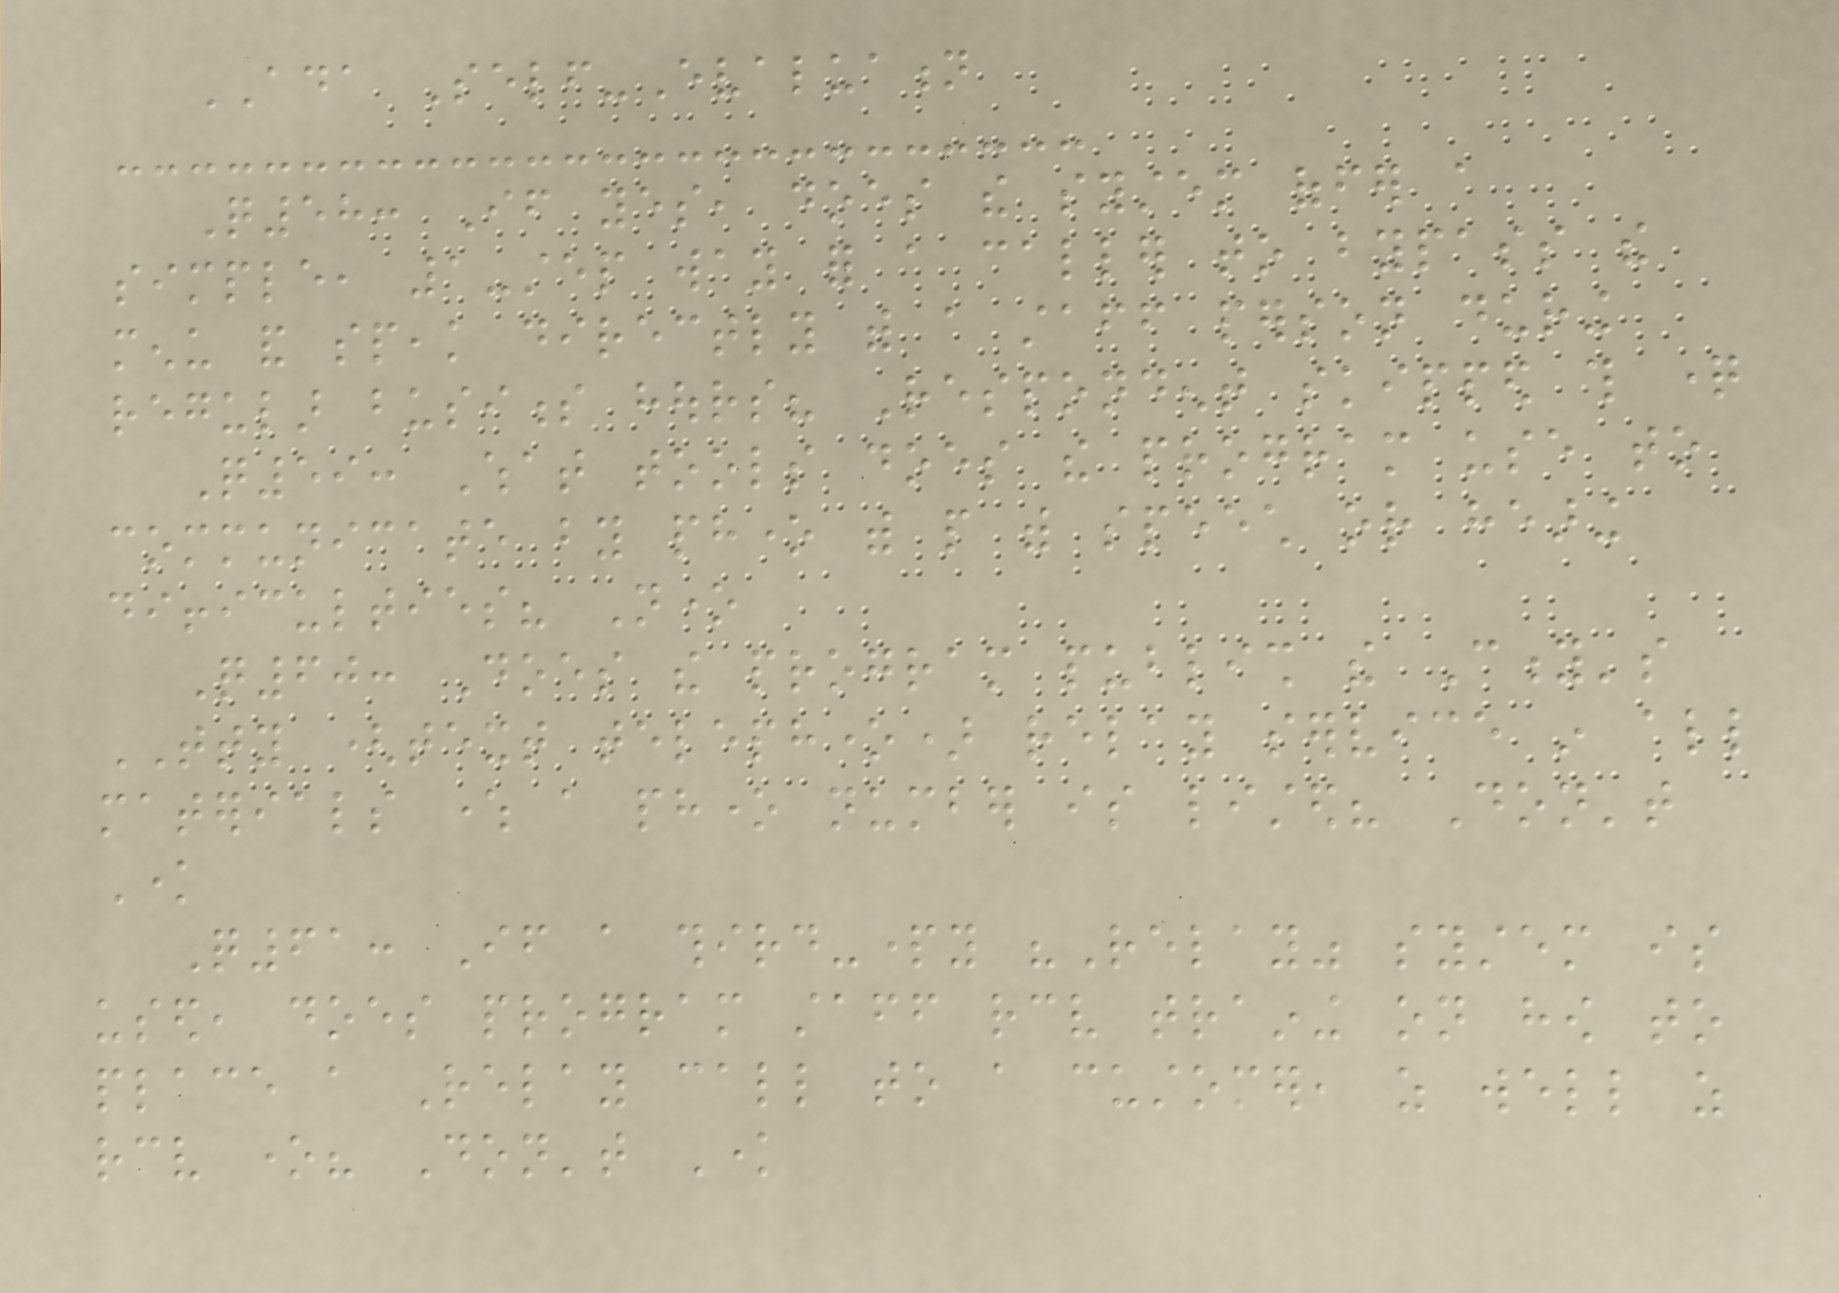ADA Self-Evaluation
Q58: If yes, does the system offer a
simple, 1-step way for a caller to bypass the
menu and speak directly with a staff person during
regular business hours? Respondent skipped this question
Q59: What tools does the program use to
communicate by phone with people with speech or hearing
difficulties? None
Q60: Does the program publish the City's
TTY (text telephone) relay service in all
materials where a phone number is listed? Don't
Know
Q61: If a third-party "Relay" system is
used, does program staff receive training on how to
place a Relay call to a customer, as well as
receive one? Don't Know
